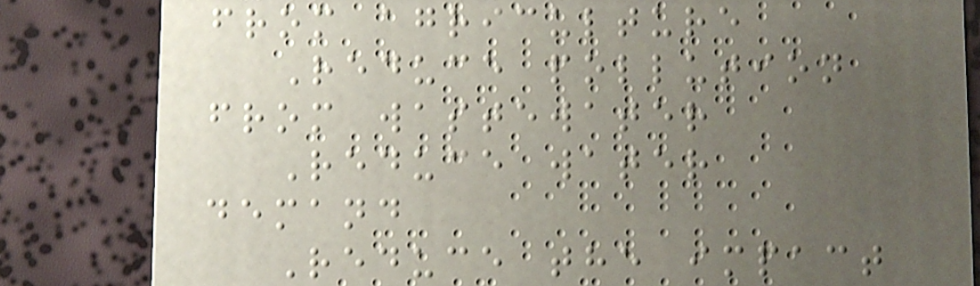from agriculture
Reduce pollution
from wastewater
Reduce water
demand
Reduce the impact
